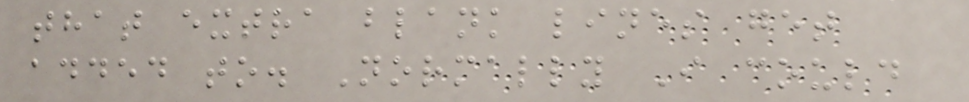that extra blank lines get
added to. Normally I could
